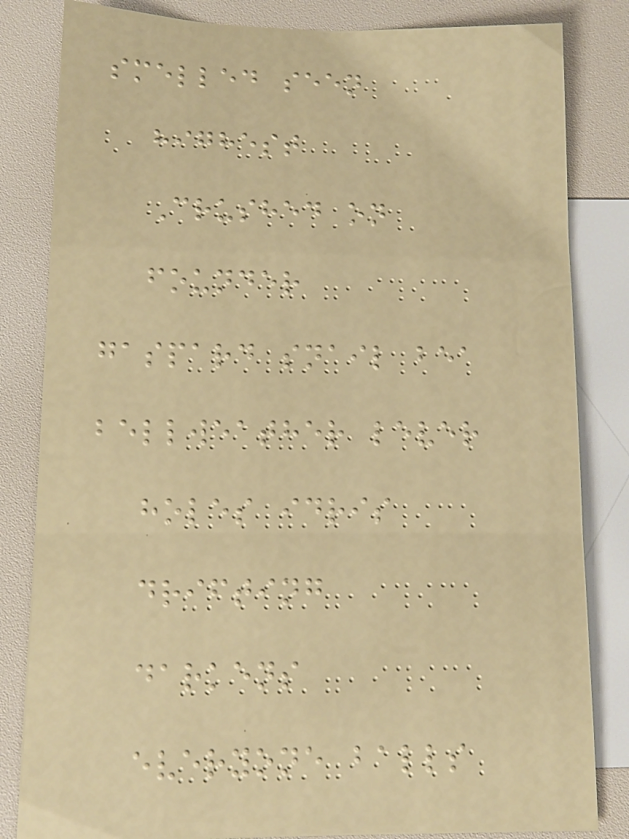smelled seen
highest
Crushed on
founder
gaspard snail bea
bellweather lever
holes idris
drifting
darkens
everyone balls
